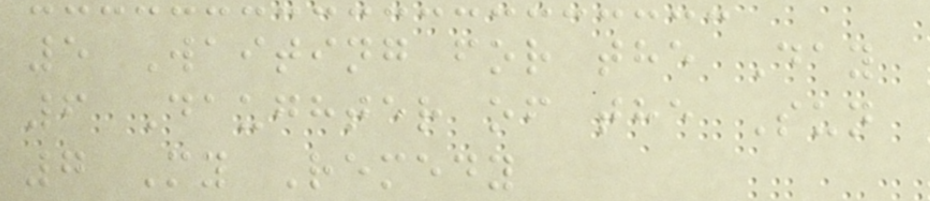5 Waiting for the Day
6 Daughter of the Sun
7 My Remedy
